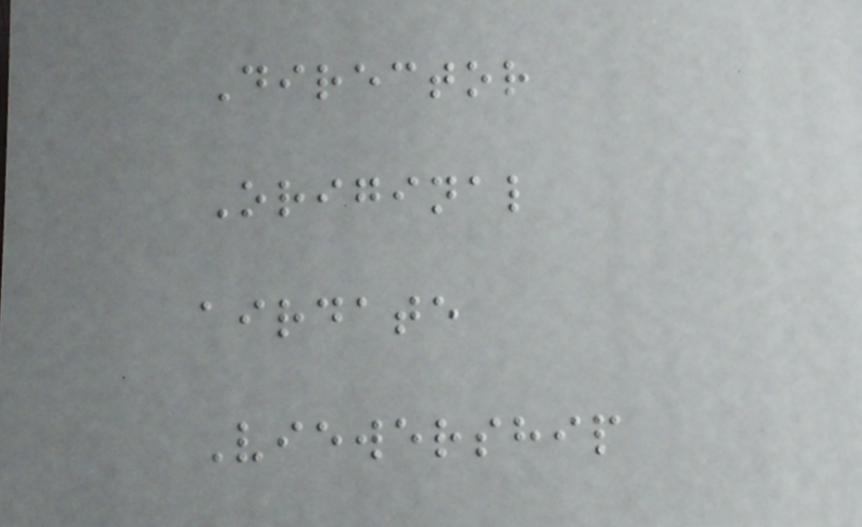Director
Original
airdate
Viewership
